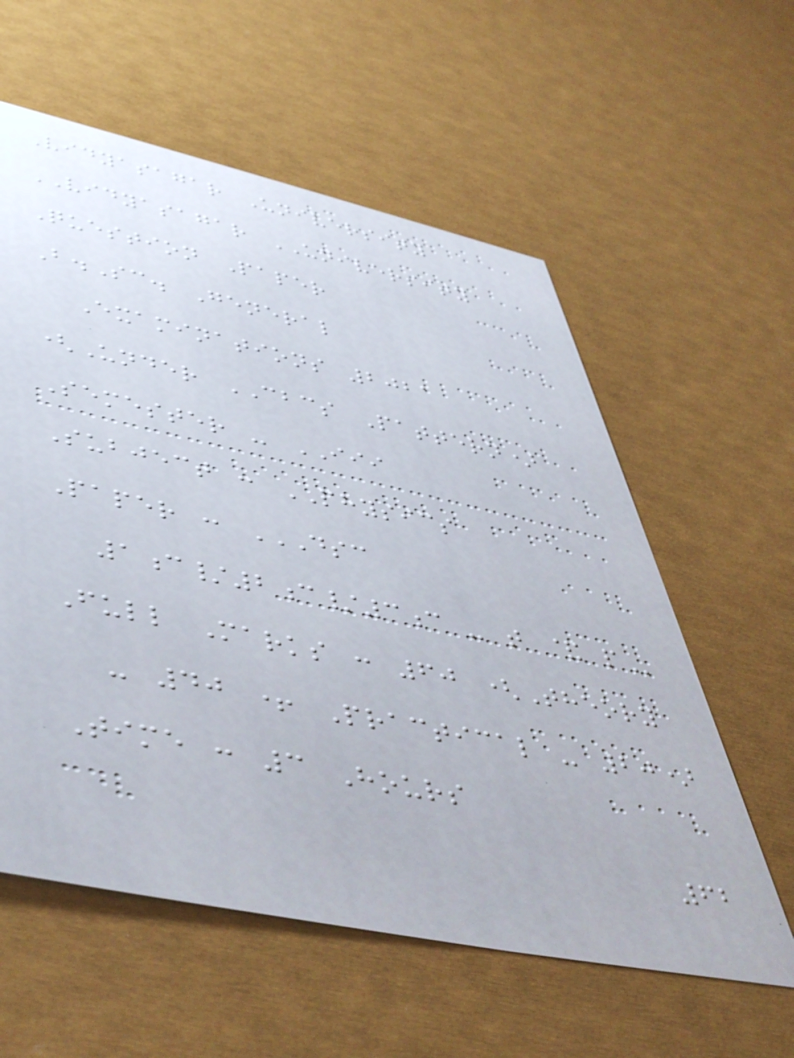Vidyasagar University
VIDYASAGAR UNIVERSITY
Question Paper
B.Sc. General
Examinations 2021
(Under CBCS Pattern)
Semester - III
Subject : PHYSICS
Paper : DSC
1C/2C/3C - T & P
Full Marks : 60 (Theory
- 40 + Practical - 20)
Time : 3 Hours
62
